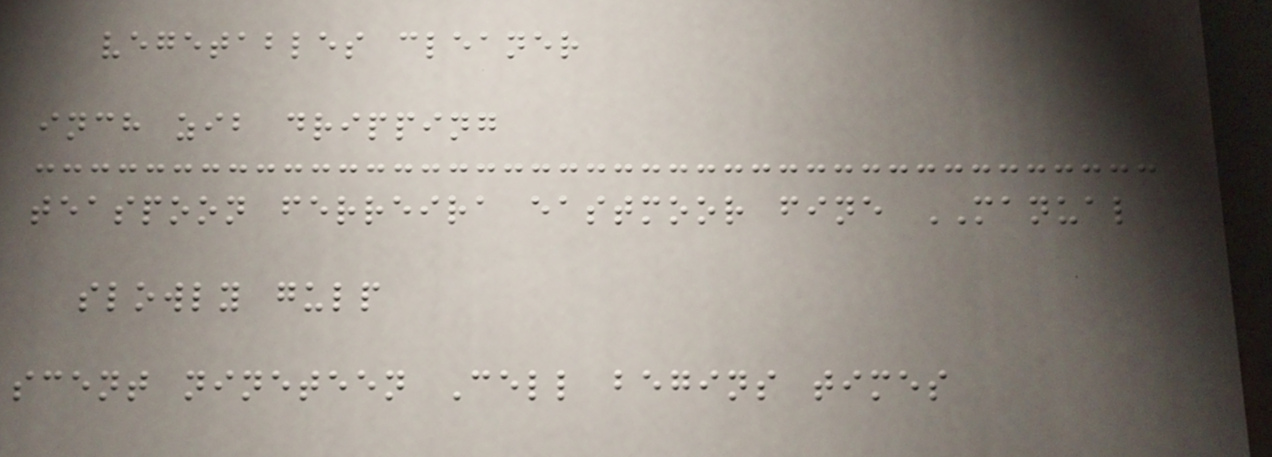vegetables cleaner
inch zib dripping
teaspoon ferreira eastmoor fine MANUAL
slowly gulp
scent nineteen Cell begins times
